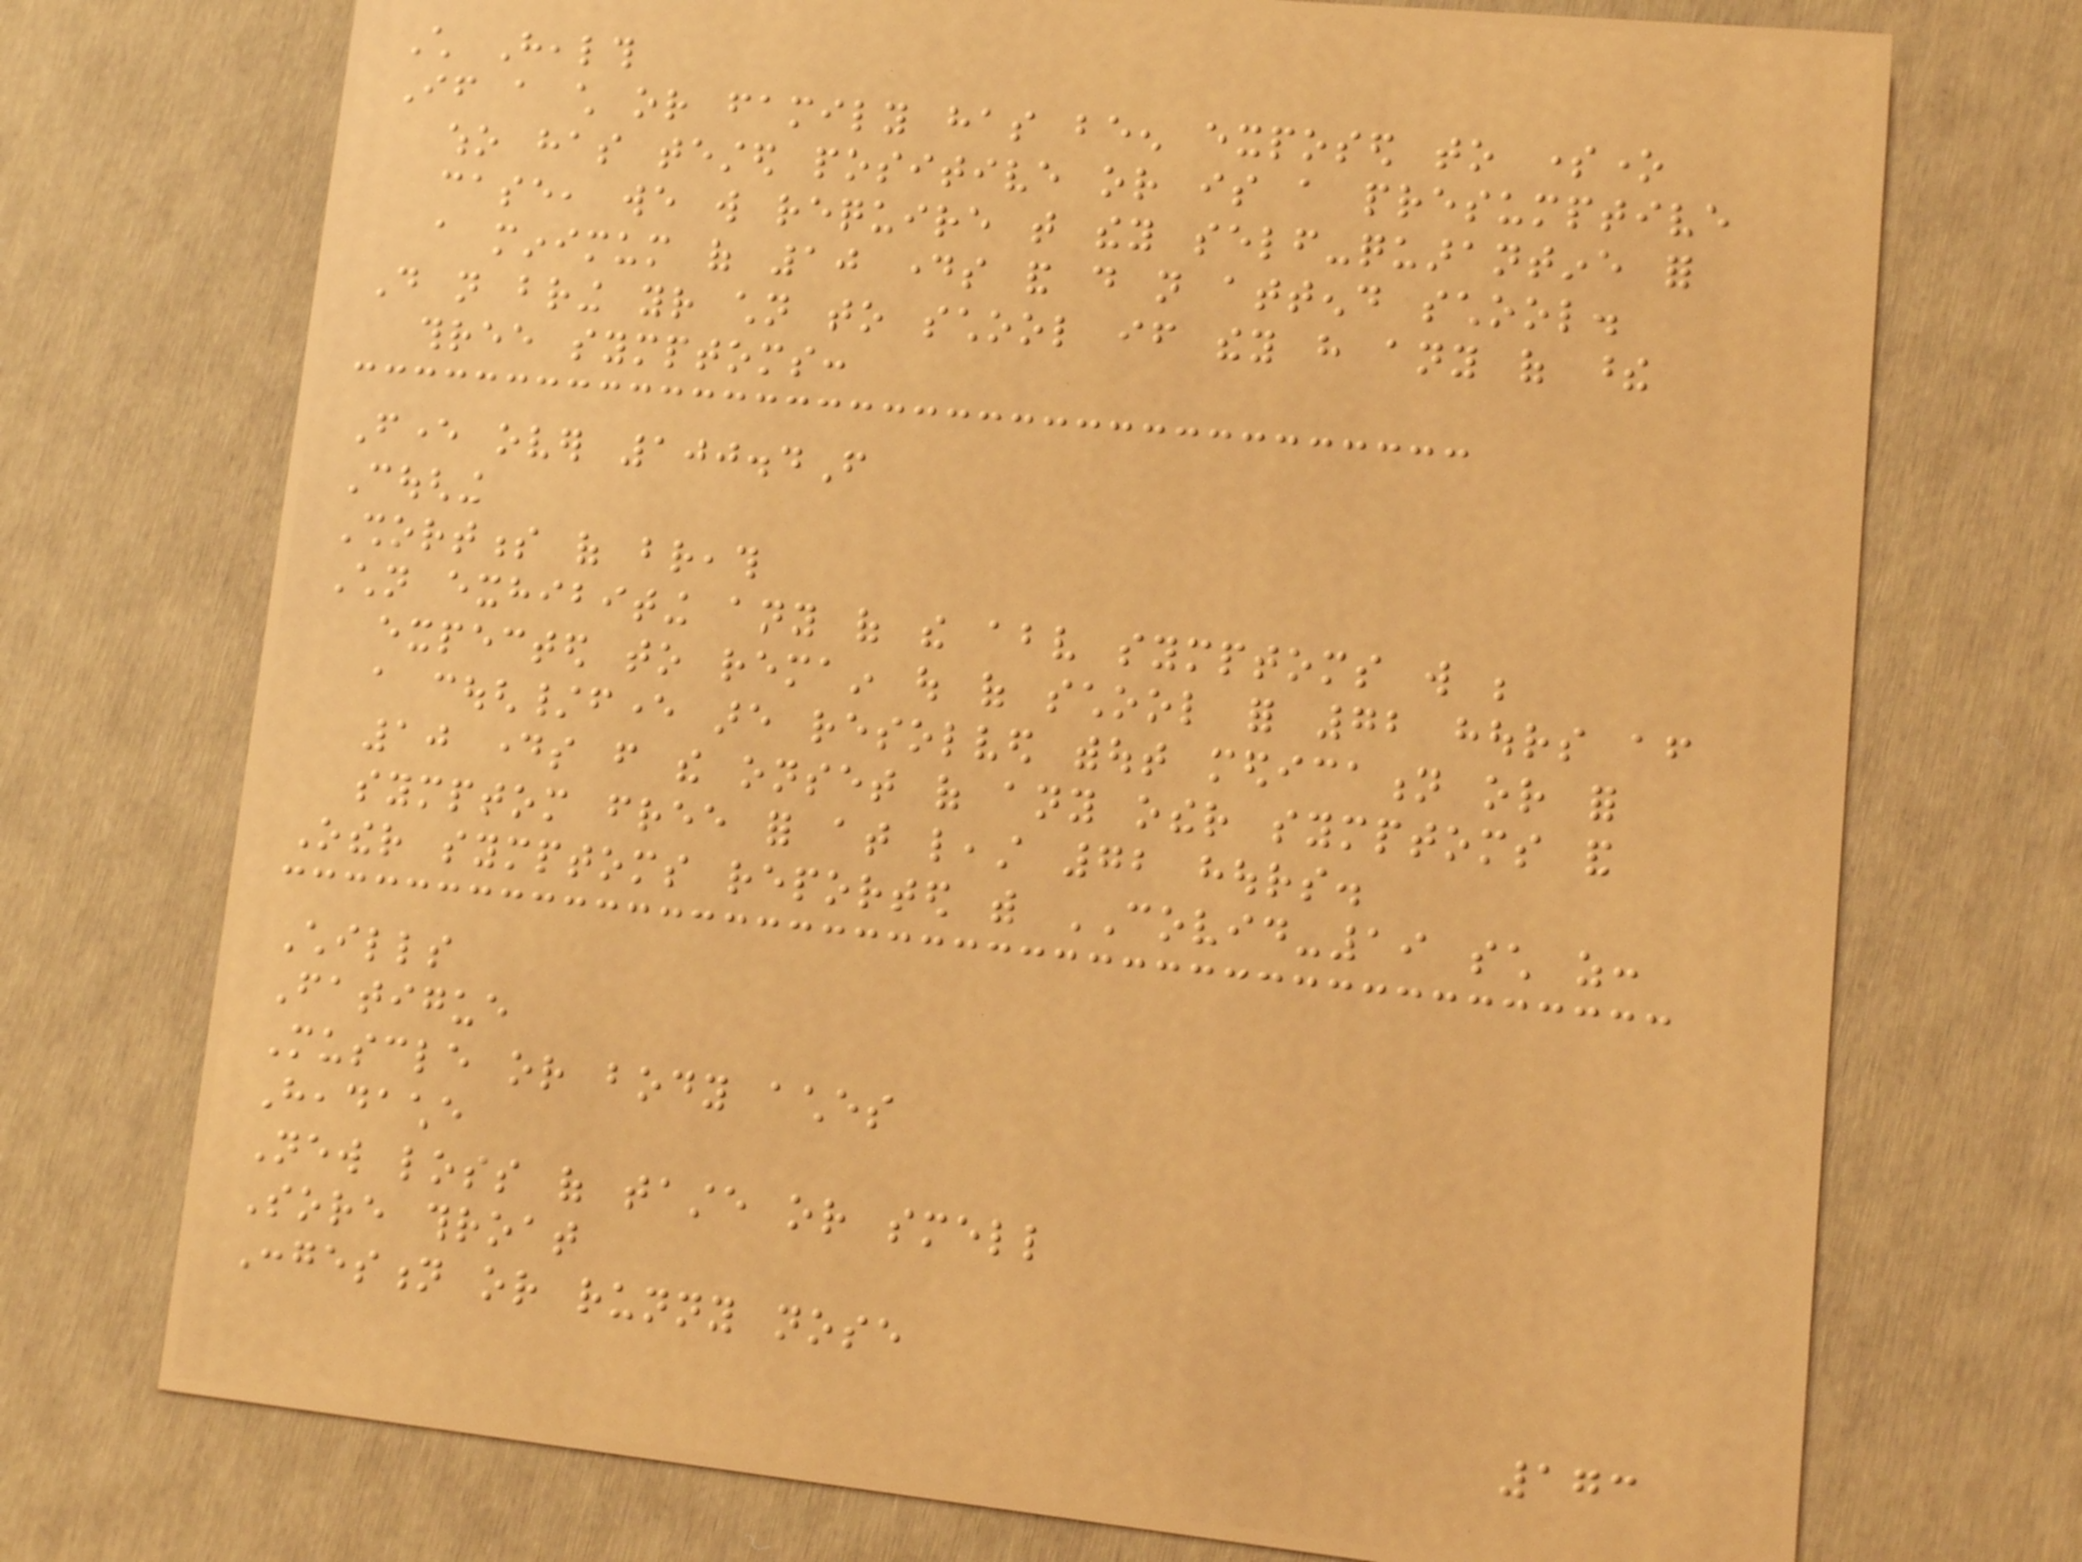Child Health
If a child or family has been exposed to someone
who has tested positive or is a presumptive
case, we will require that they self-quarantine for
a minimum of 10 days and do not attend school.
Do not bring your children to school if they have any of these
three symptoms:
Fever over 100.4F
Coughing
Shortness of breath
Children exhibiting any of the above symptoms will be
expected to remain out of school for 72 hours after
a cough/fever are resolved without medication or for
10 days from the onset of any other symptoms and
symptom free for at least 72 hours.
Other symptoms reported with COVID-19 such as:
Chills
Fatigue
Muscle or body aches
Headache
New loss of taste or smell
Sore throat
Congestion or runny nose
173
